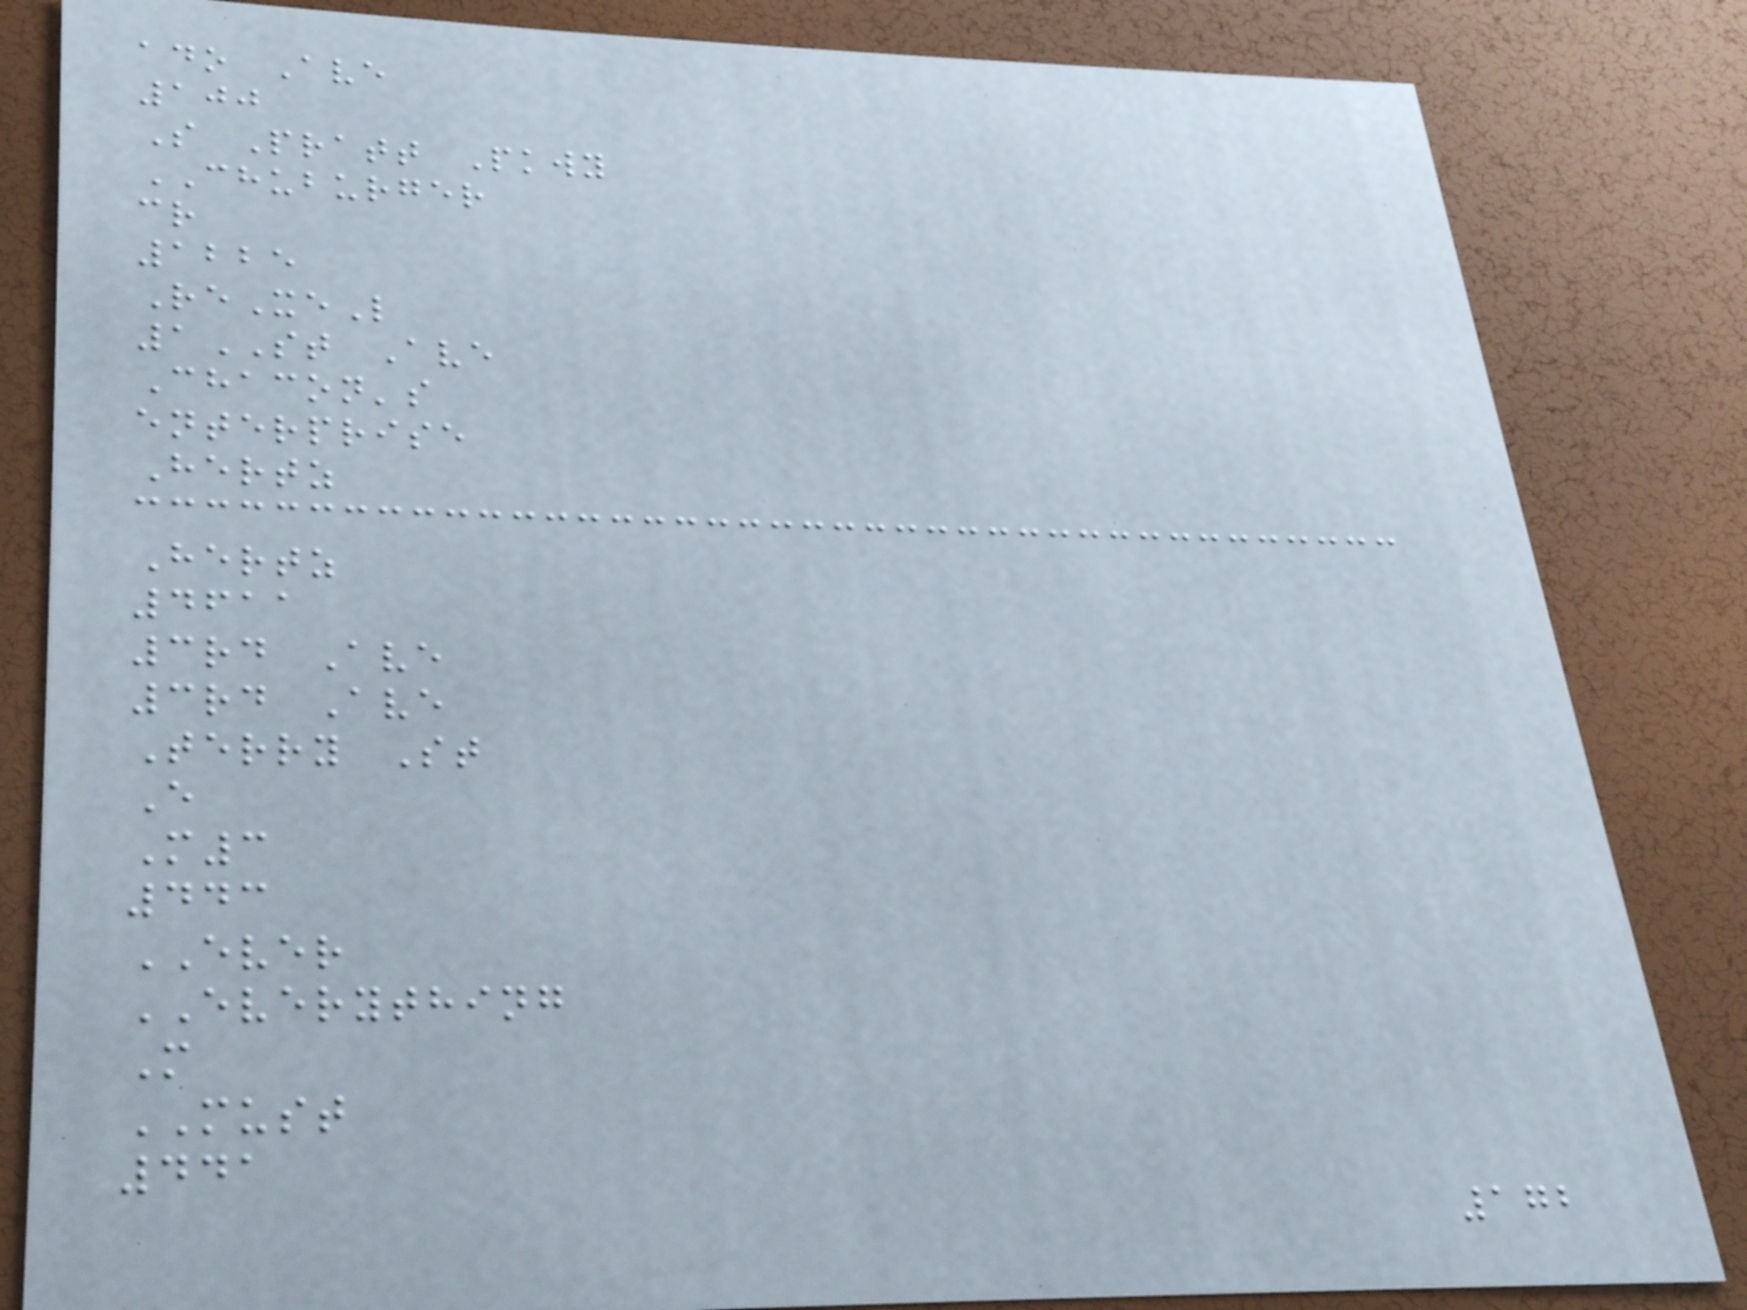ado Ave
100
S Pratt Pkwy
CHUBURGER
cr
1225
ReXeL
1ST Ave
Chacon's
enterprise
Hertz
Hertz
4611
3rd Ave
3rd Ave
Terry St
E
M3
443
EVER
EVERYTHING
M
MUST
441
172
